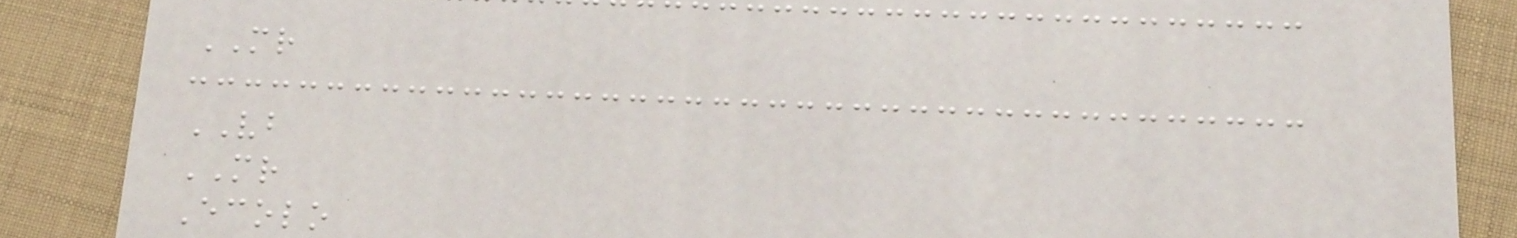MR
VB
MR
Ecolo
